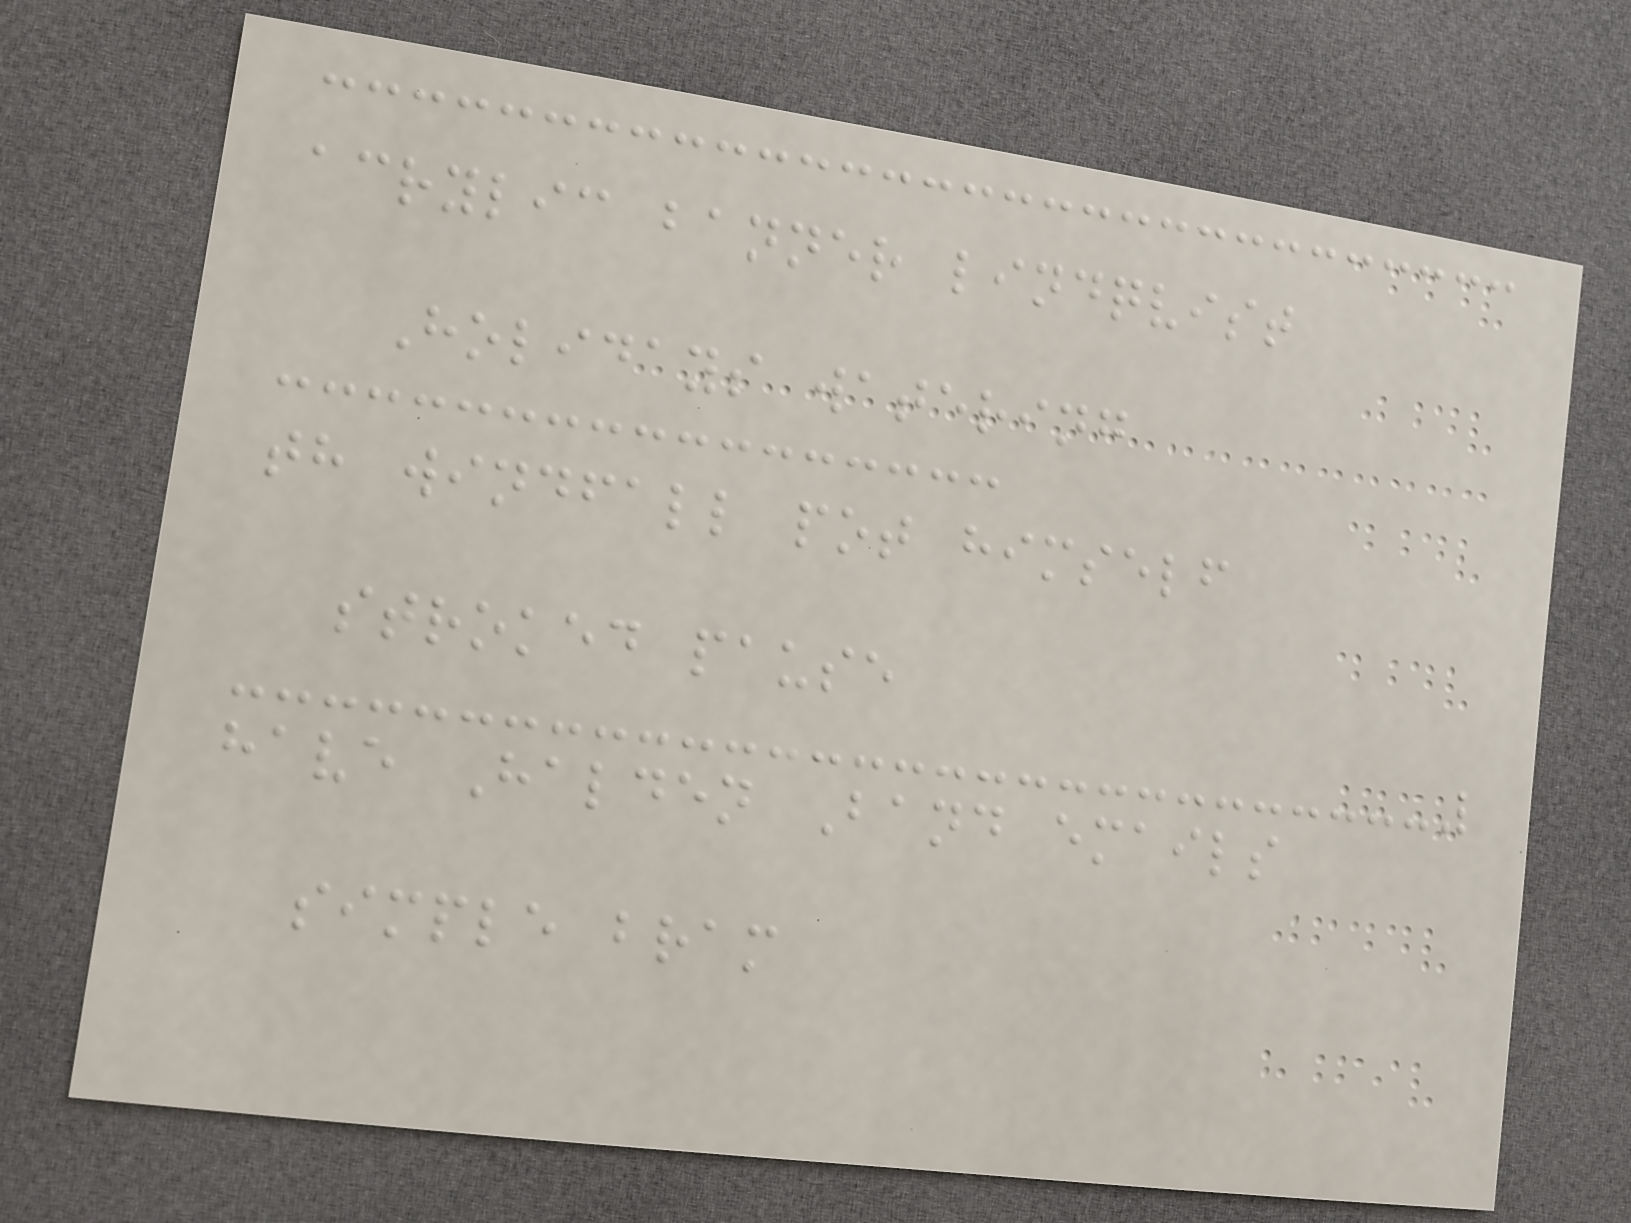acrylic banner lindqvist
Holidays watering
th windfall pot himself
stroked pause
have Halden Band emails
simple bram
